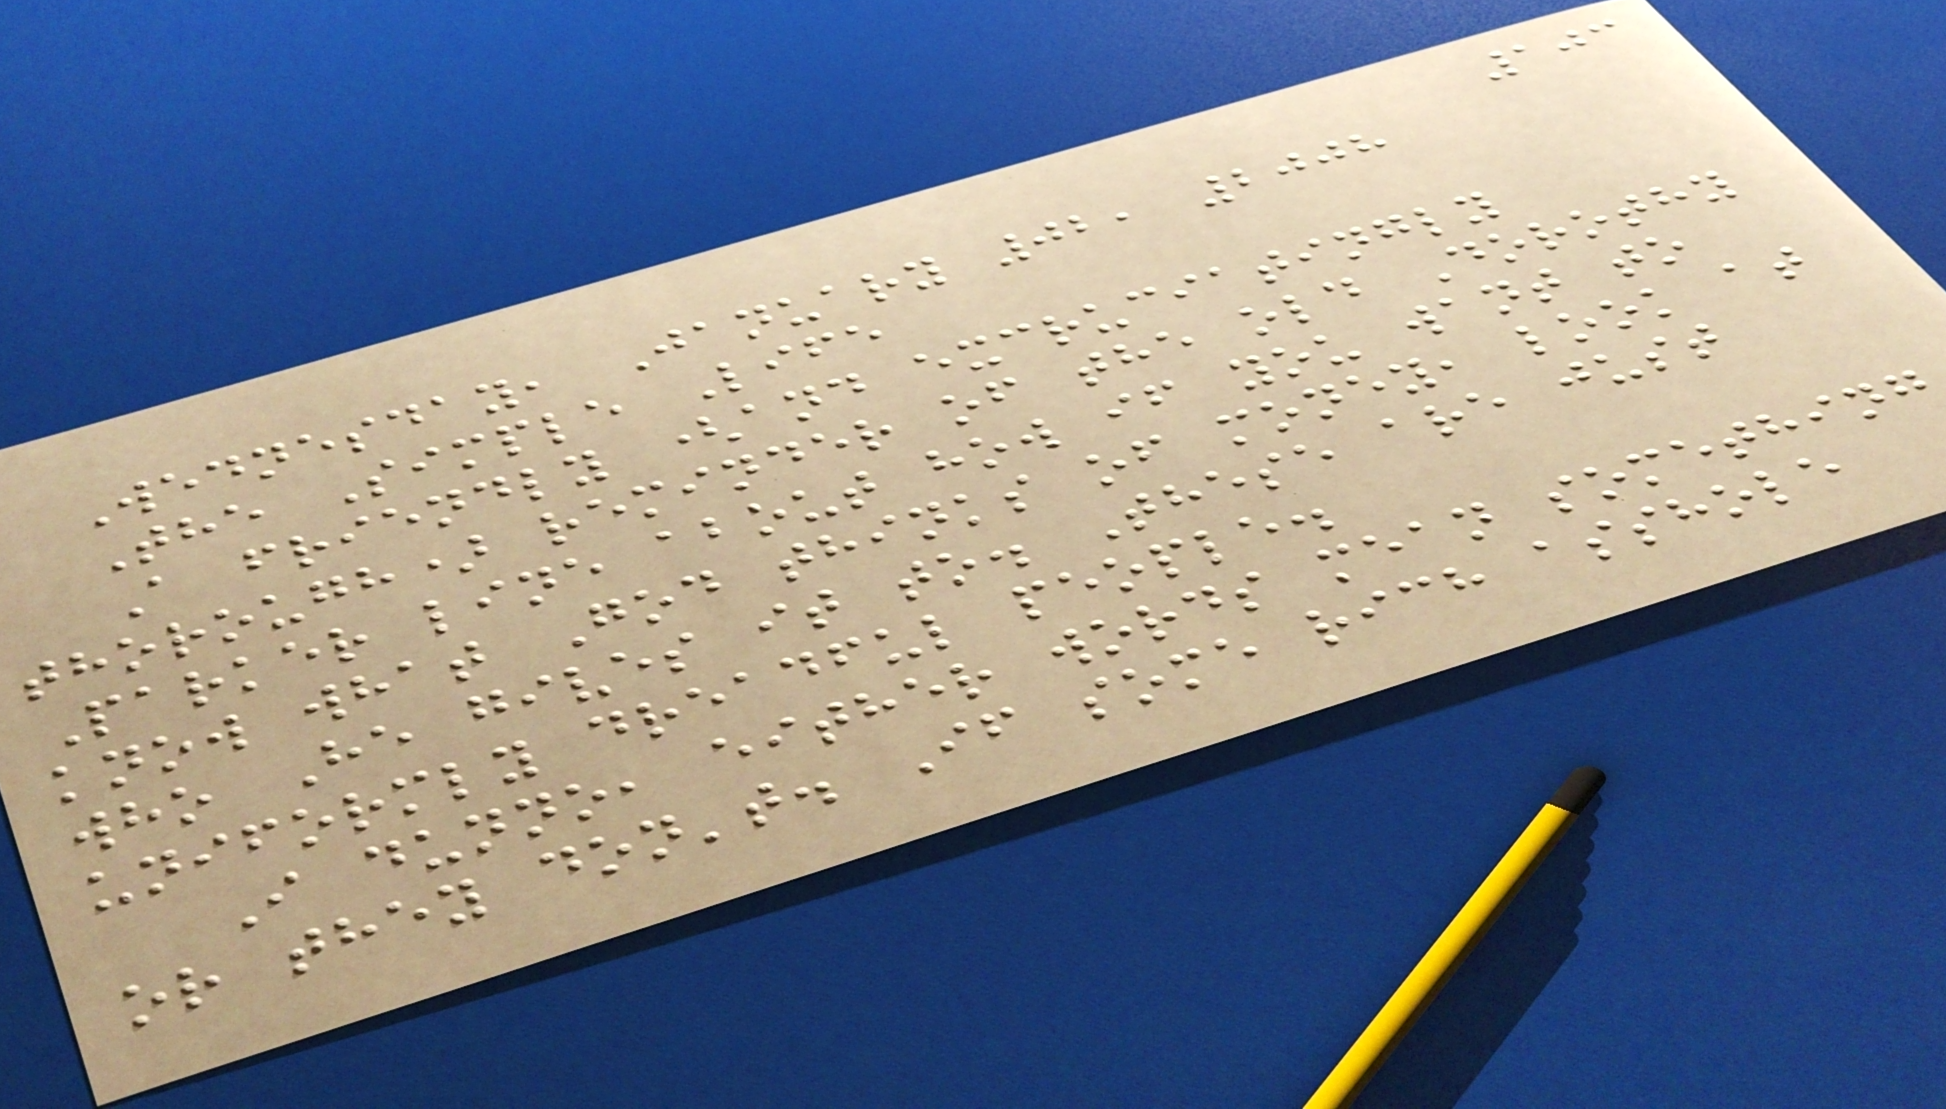103
Wednesday, January 02, 2008
The Simple Life
A friendly (and excruciatingly
thorough) reminder of the old Dorothy
Parker line about how if you want to
know what God thinks of money, look at
who He gives it to. These are just
uniformly dreadful people.
I dunno, either words mean something
or they don't. If some rich asshole
